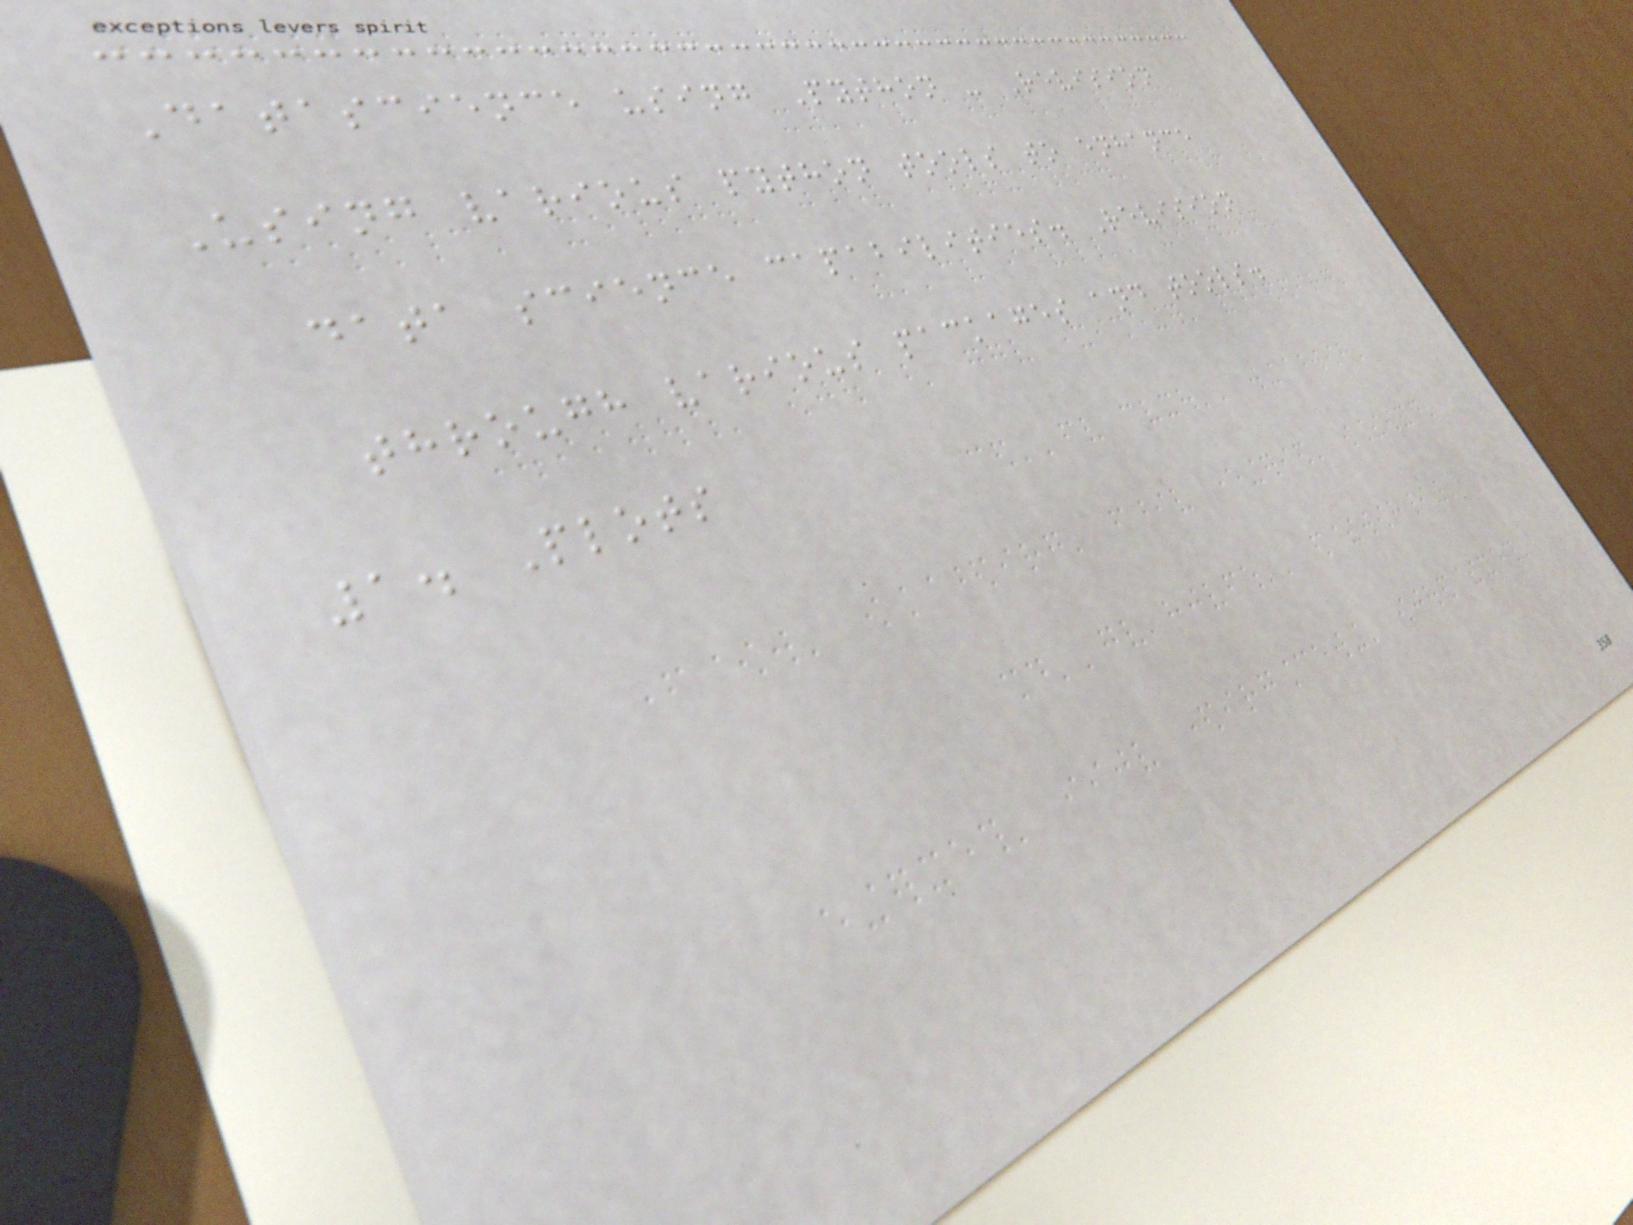Datascience using Python - Revision
Using various python tools to enhance
data science capabilities. Revision
through various packages and tools.
1. Plots
